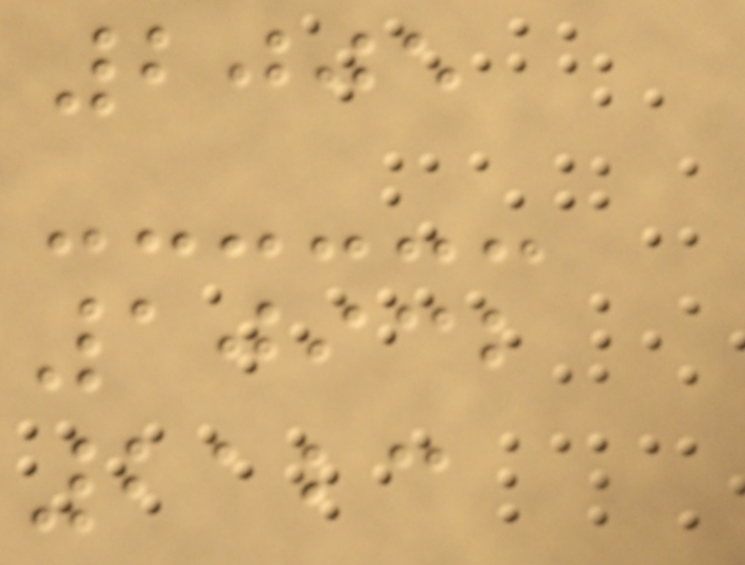2005
10932
2123
